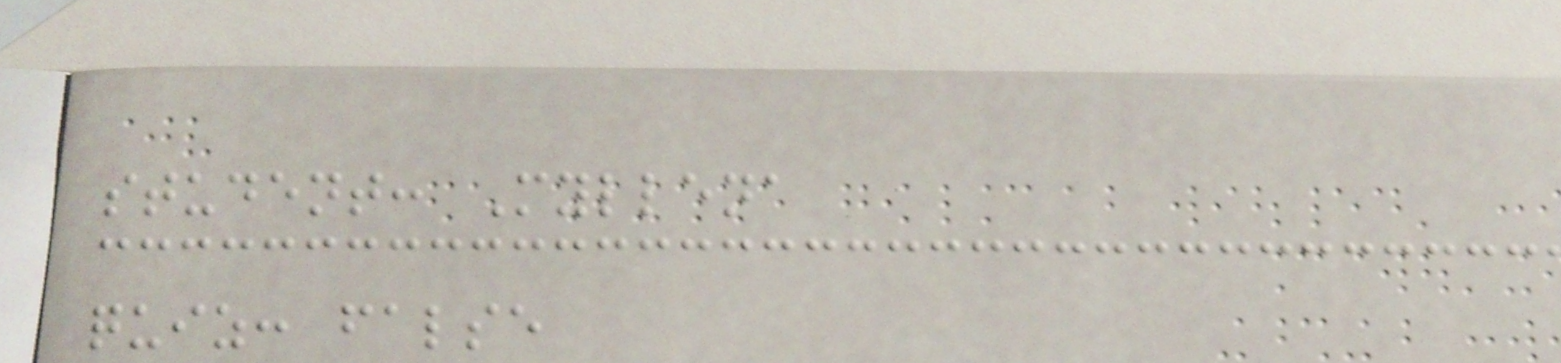student: Myllena
quiz: false
